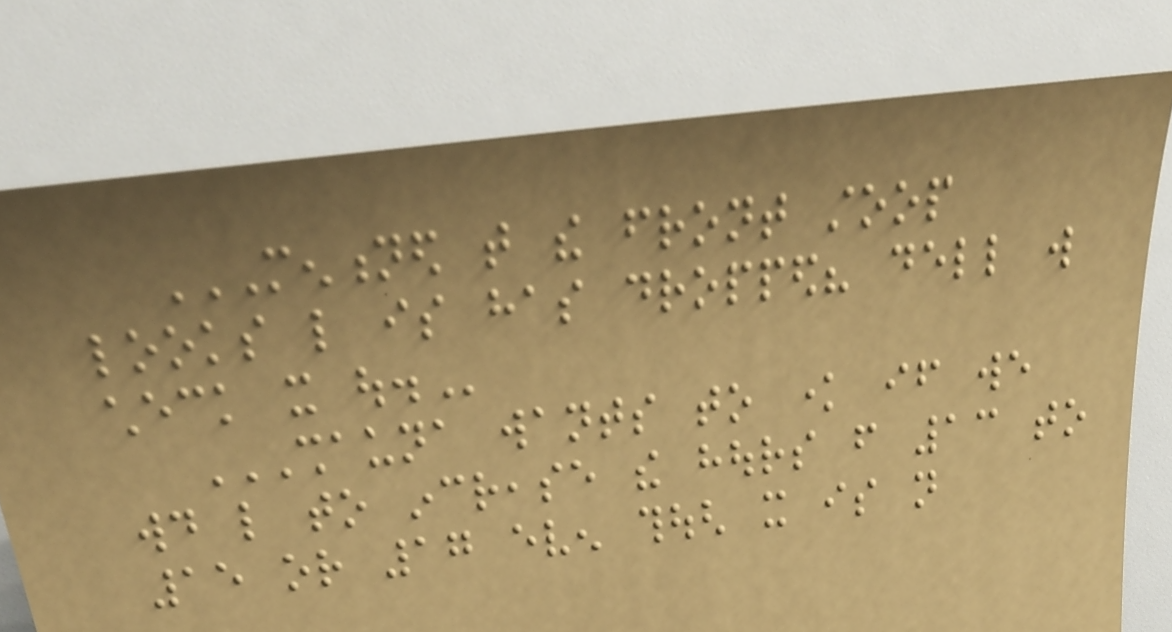MENTIONED THAT THE FRONT STOOP
LOOKS LIKE IS HAS DROPPED? DELL WILL
CHECK IT OUT.
SHAUNA WANTS TO KNOW IF WE
WOULD LIKE TO INCREASE THE HOURS FROM 13 TO
15 OR 17 EVEN THOUGH IT IS NOT
